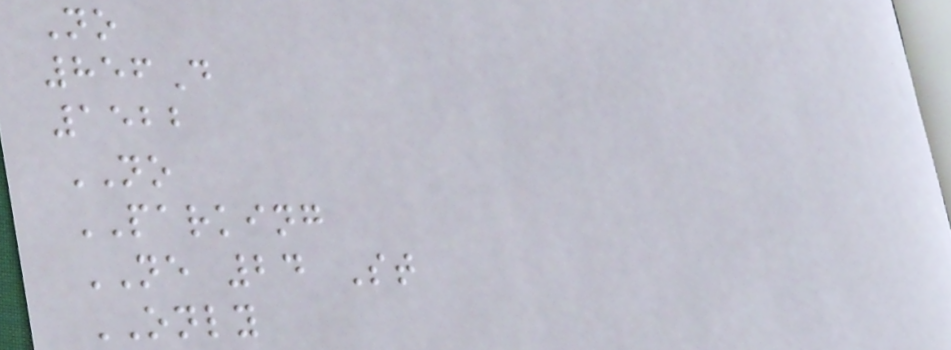No
856D
1522
NO
PARKING
NE 24 St
ONLY
